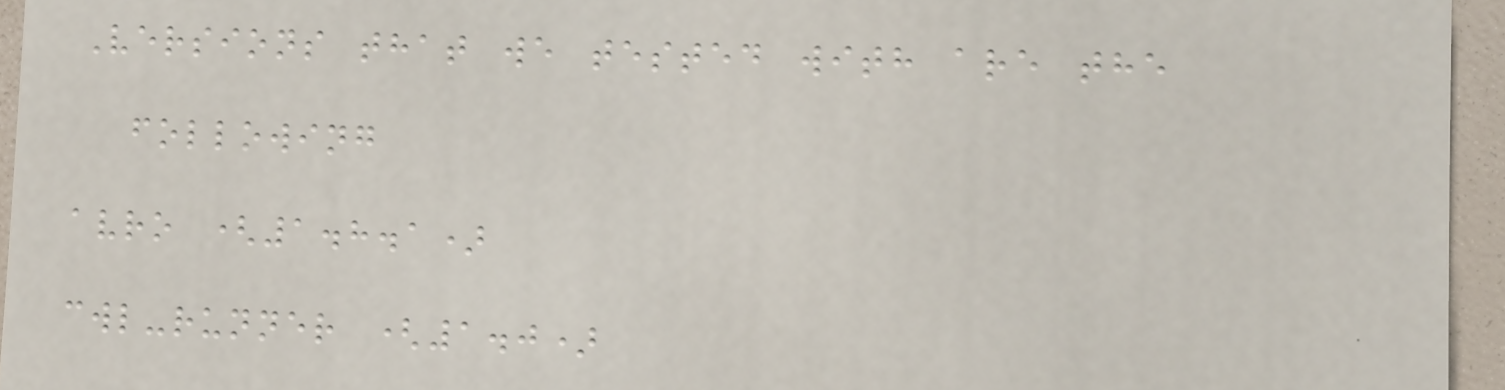Versions that we tested with are the
following
avro (1.8.1)
cwl-runner (1.0)
